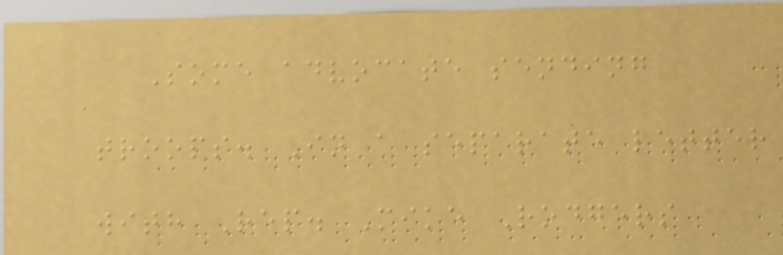Some advocate sending
troops. In a separate letter
with Rep. Mike Rodgers
